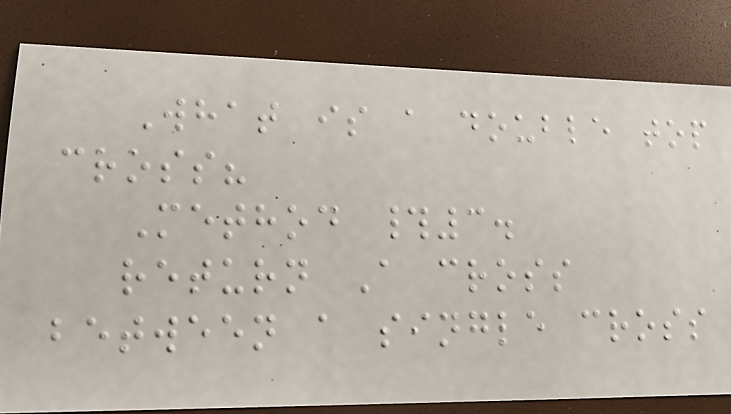What is a double top
cross?
Method #3.
return A cross
between a single cross
